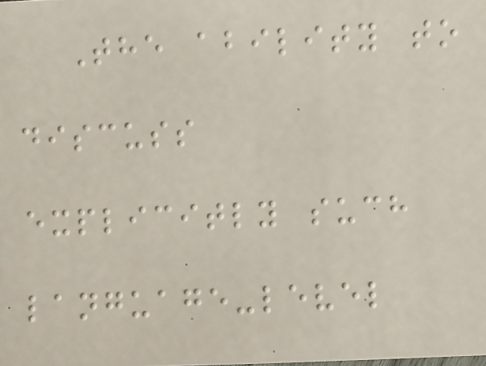The ability to
discuss
explicitly such
language-level
